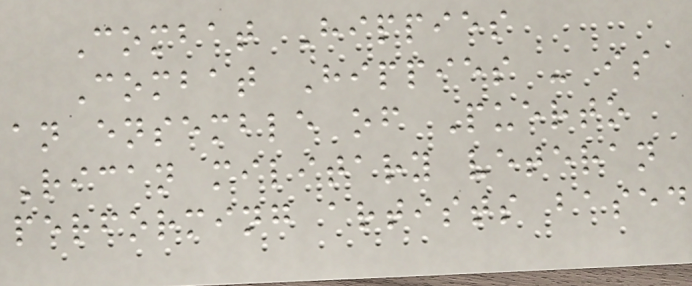Combat Hippies
Combat Hippies - is
an ensemble of Puerto
Rican military veteran
performing artists based
